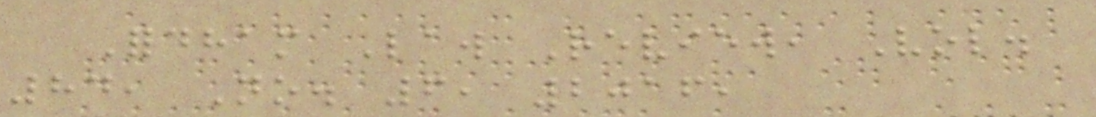Fordham Law Review, Vol.
84, No. 6, 2016,
